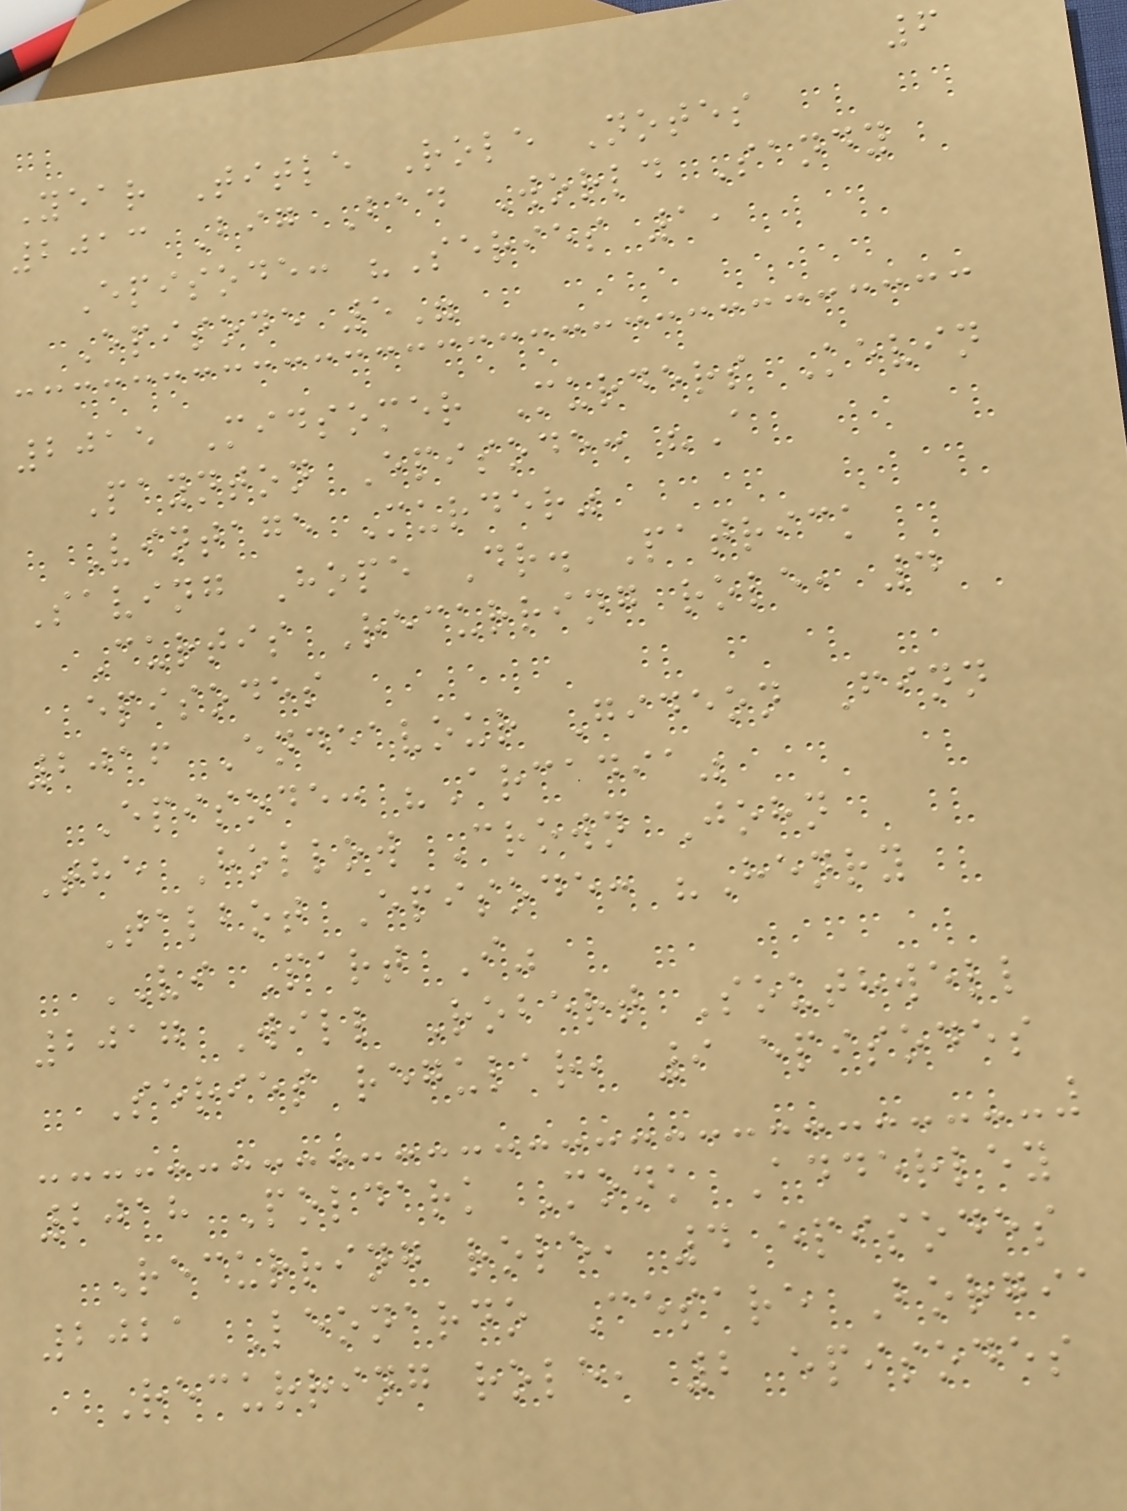6
Year Title Role Notes
2013 Big Bad World Sandy
Episode: "Series 1,
Episode 5"
2015 Midsomer Murders Kevin
Paynton Episode: "A
Vintage Murder"
Saving Hope Dr. Patrick
Curtis Recurring role, 4
episodes
2016 Endeavour Gideon Finn
Episode: "Arcadia"
The Hollow Crown John
Talbot Episode: "Henry
VI Part I"
2017 Will Robert Southwell
Series regular, 9 episodes
2018 Poldark Monk Adderley
Recurring role, 4 episodes
2021 Leonardo Cesare Borgia
Recurring role, 2 episodes
